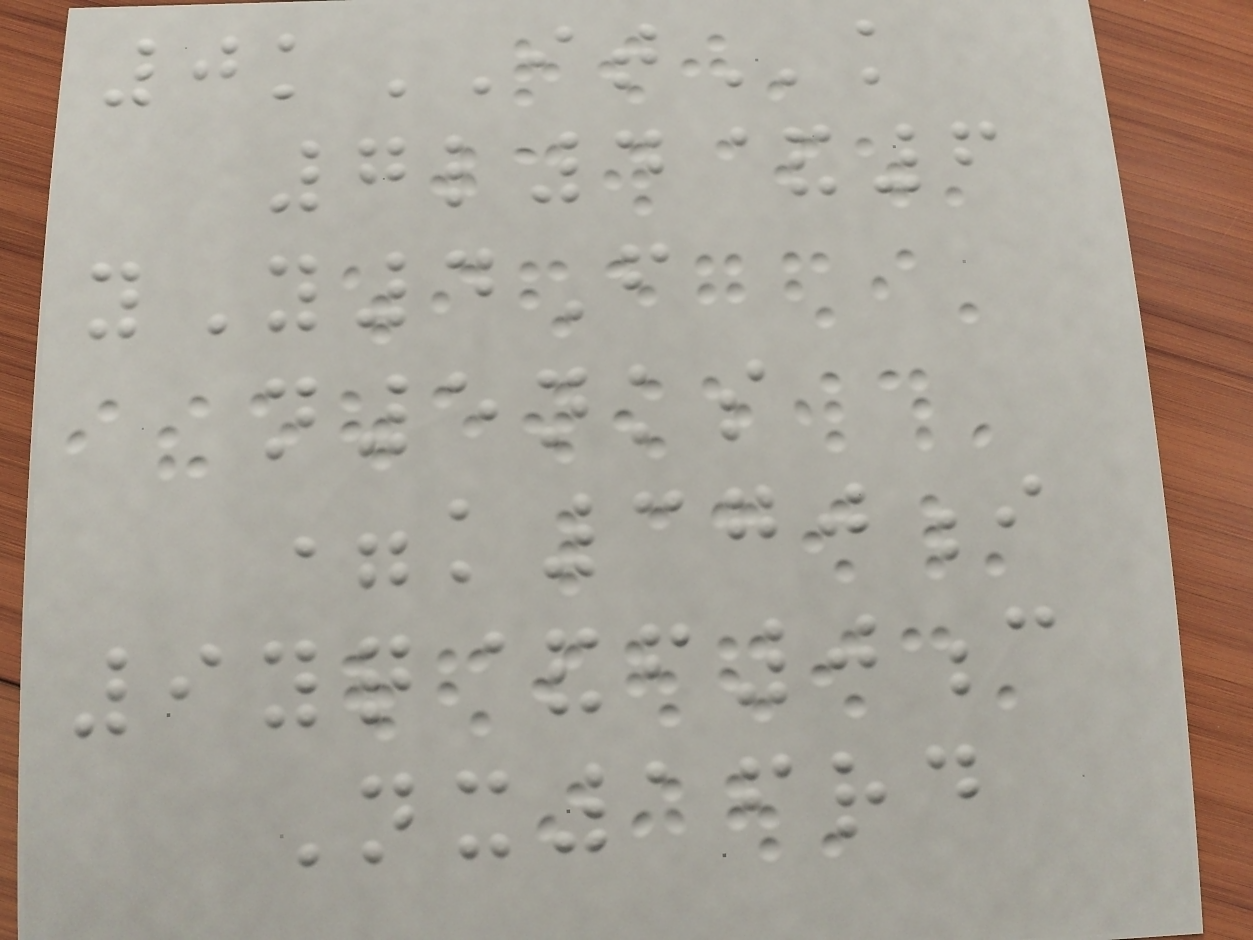0kITk
7l4&6
yY4F
n5nks
=k370i
9yq&f0c
Nx16rd
